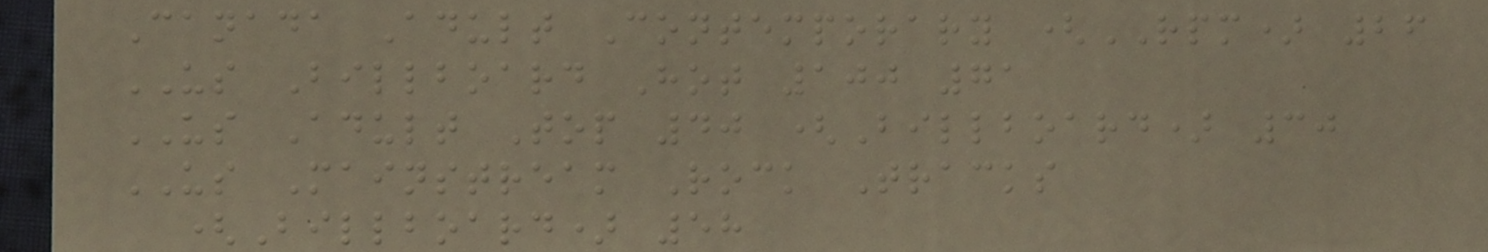Canada Adult Contemporary (RPM) 26
US Billboard Hot 100 71
US Adult Top 40 (Billboard) 30
US Mainstream Rock Tracks
(Billboard) 58
